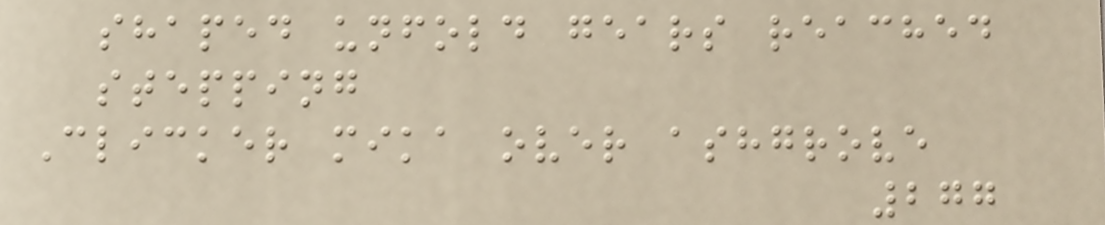shaped unfold gears reached
stepping
Clicker mika over ashgrove
277
